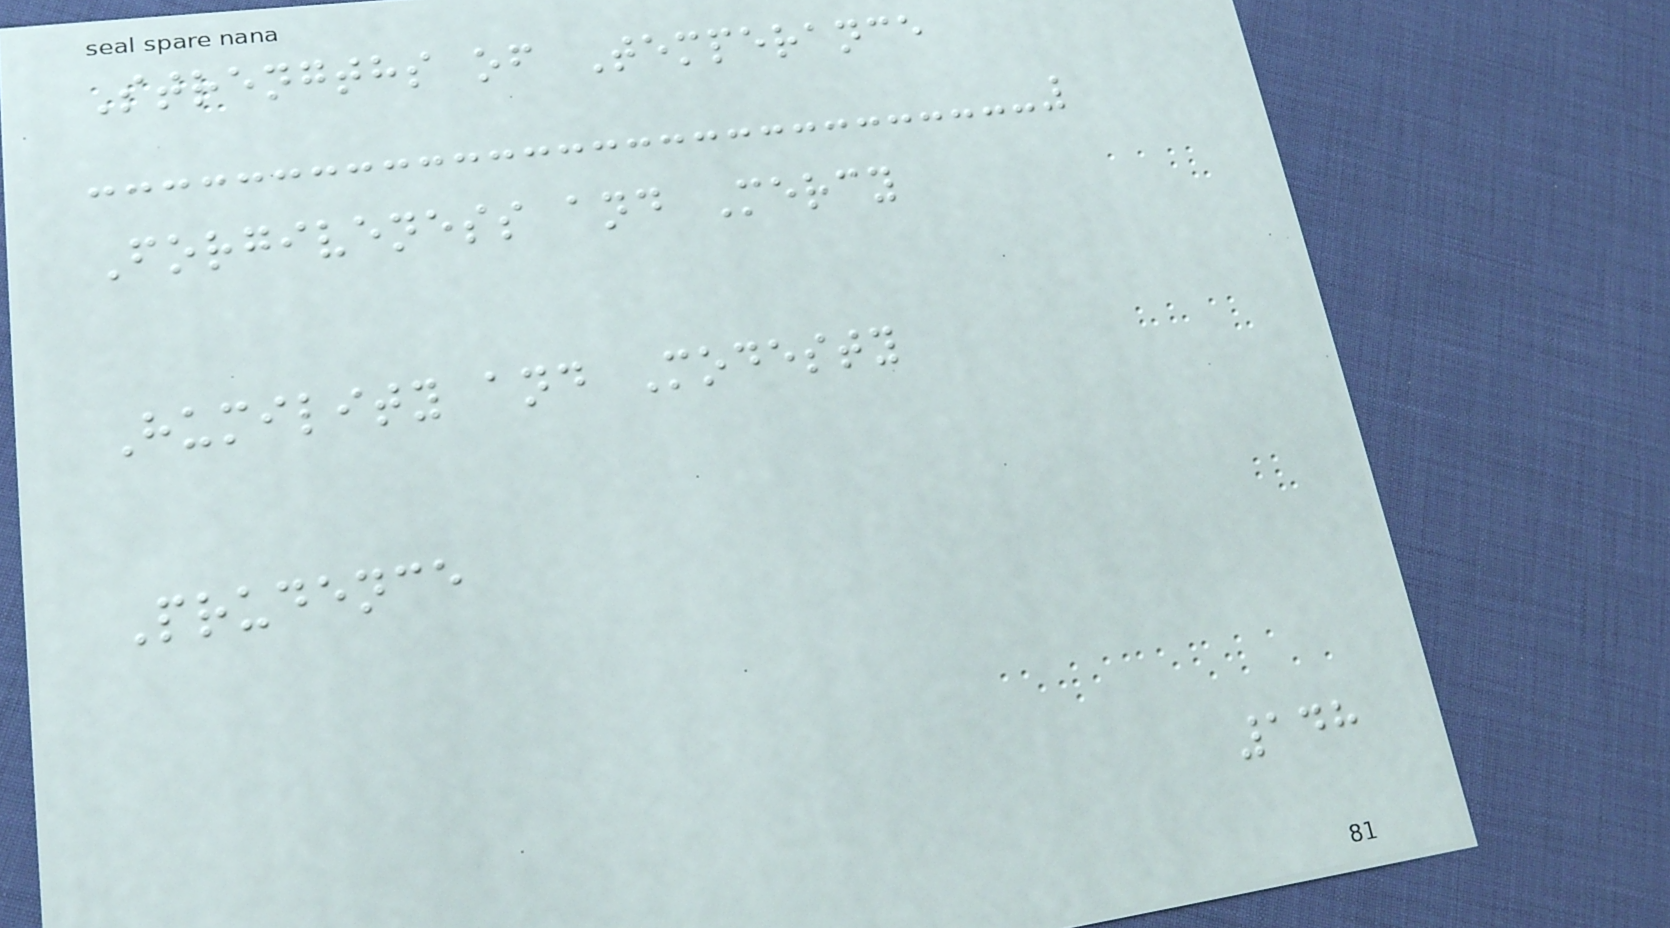Strengths of Temperance
Forgiveness and Mercy
Humility and Modesty
Prudence
148
